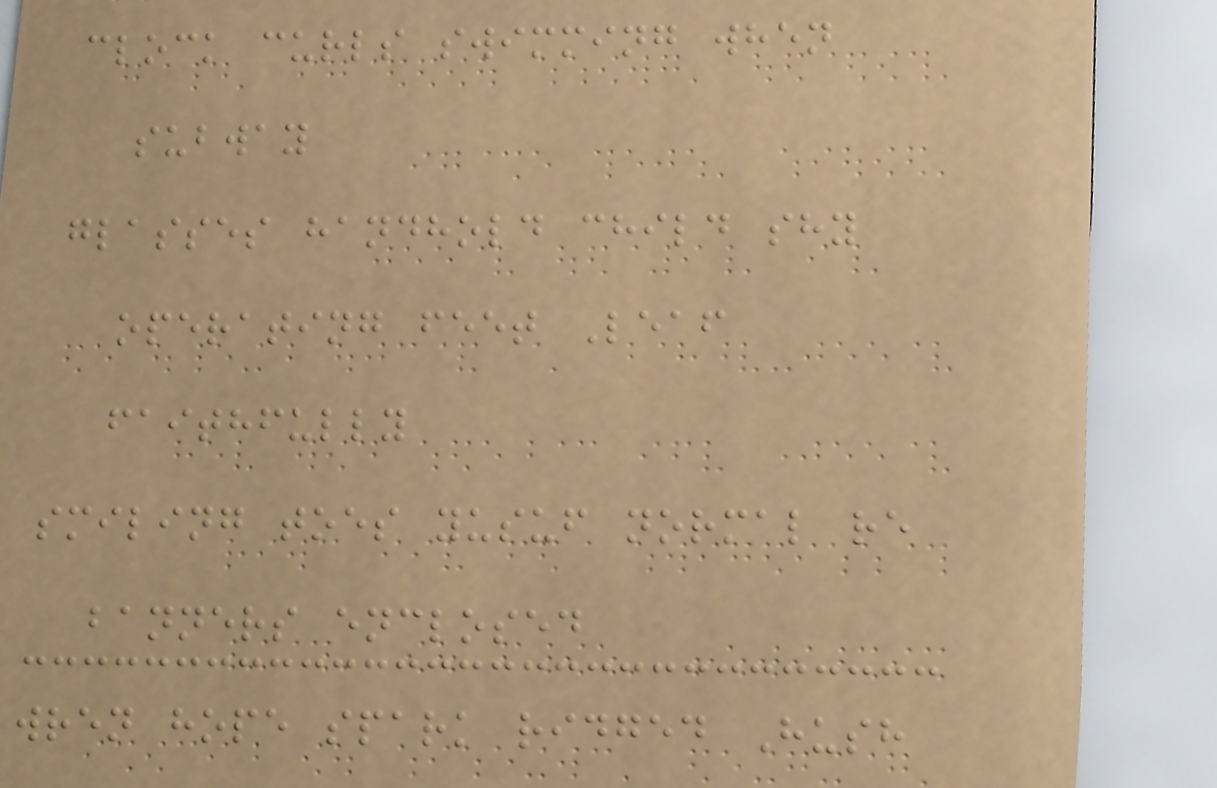clock curls swimming when
subway
glasses handhold child shy
operating feet Leaf
faithfully
smiling toes yusuf normal re
banners enclosed
wren hope spark ridged Hush
